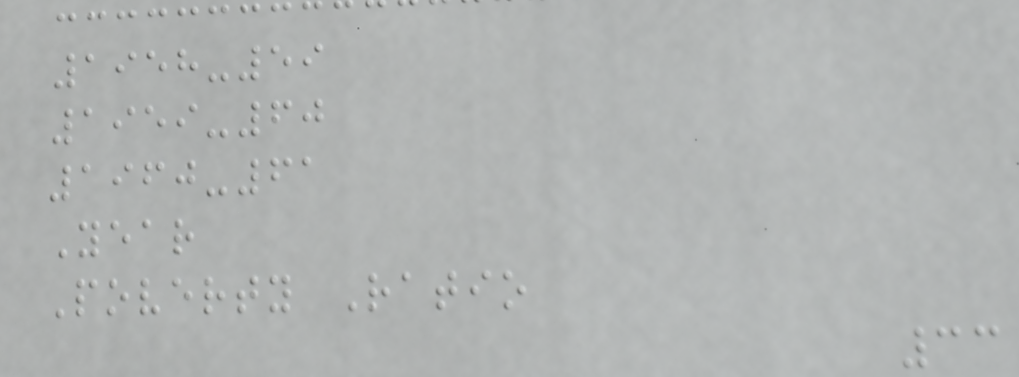1958-59
1959-60
1960-61
Year
Poverty Ratio
33
